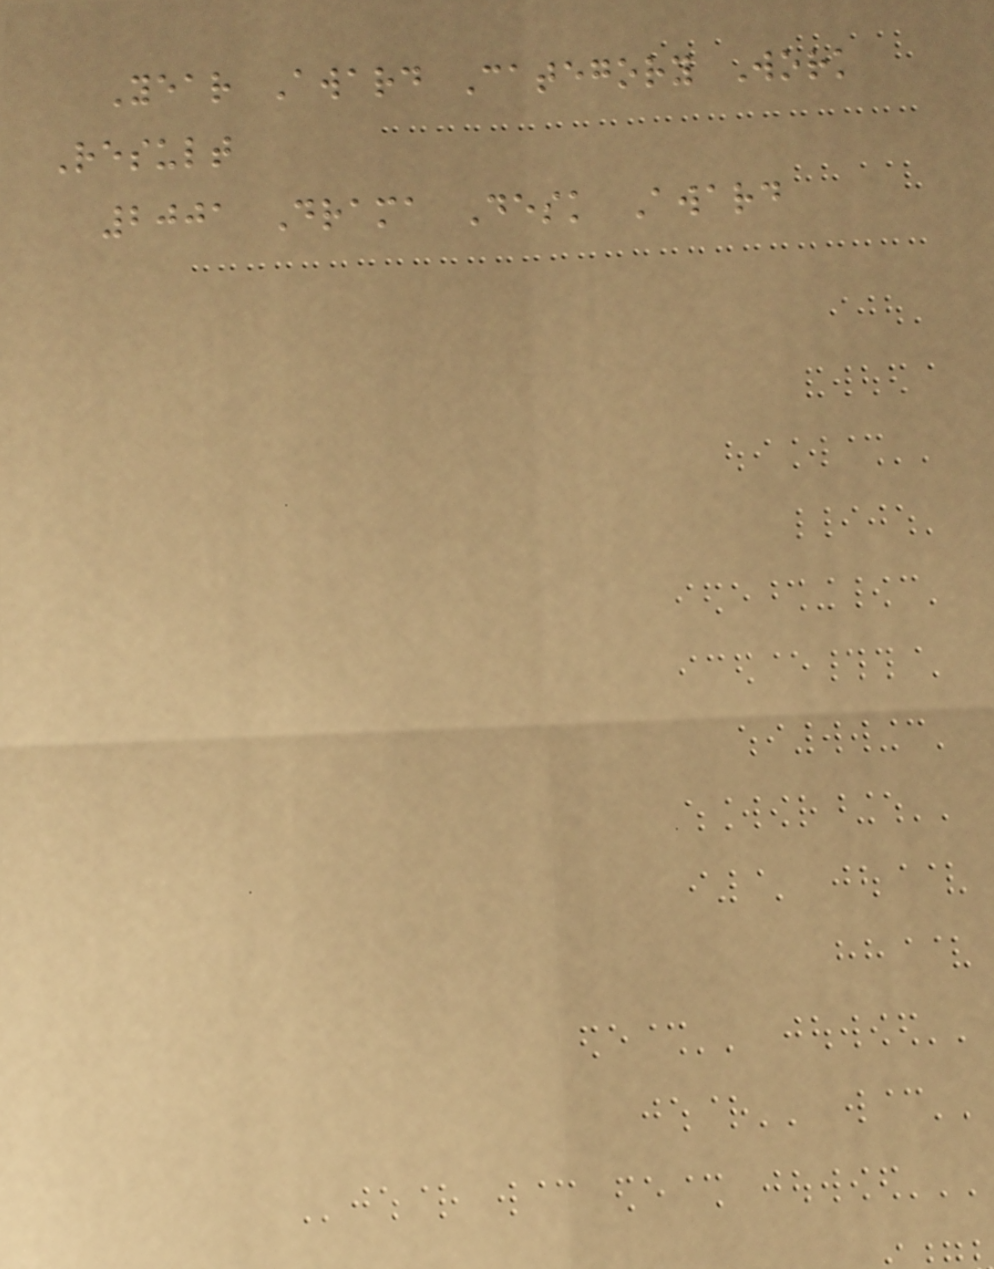Year Award Category Work
Result
2001 Drama Desk Award
